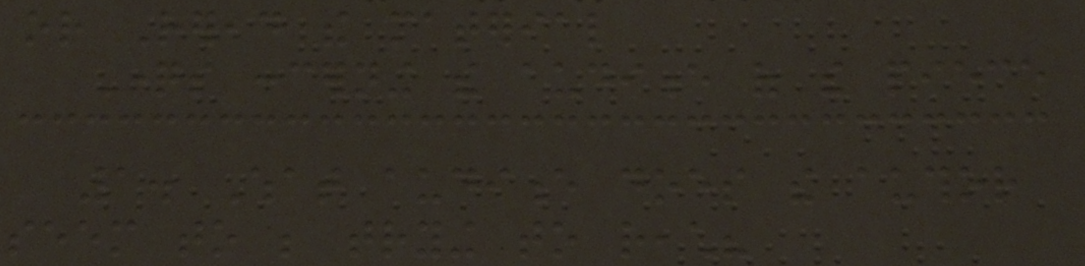or Reread the material
Questions concerning the audience of the piece
1. What audience does the author
seem to be trying to reach?
